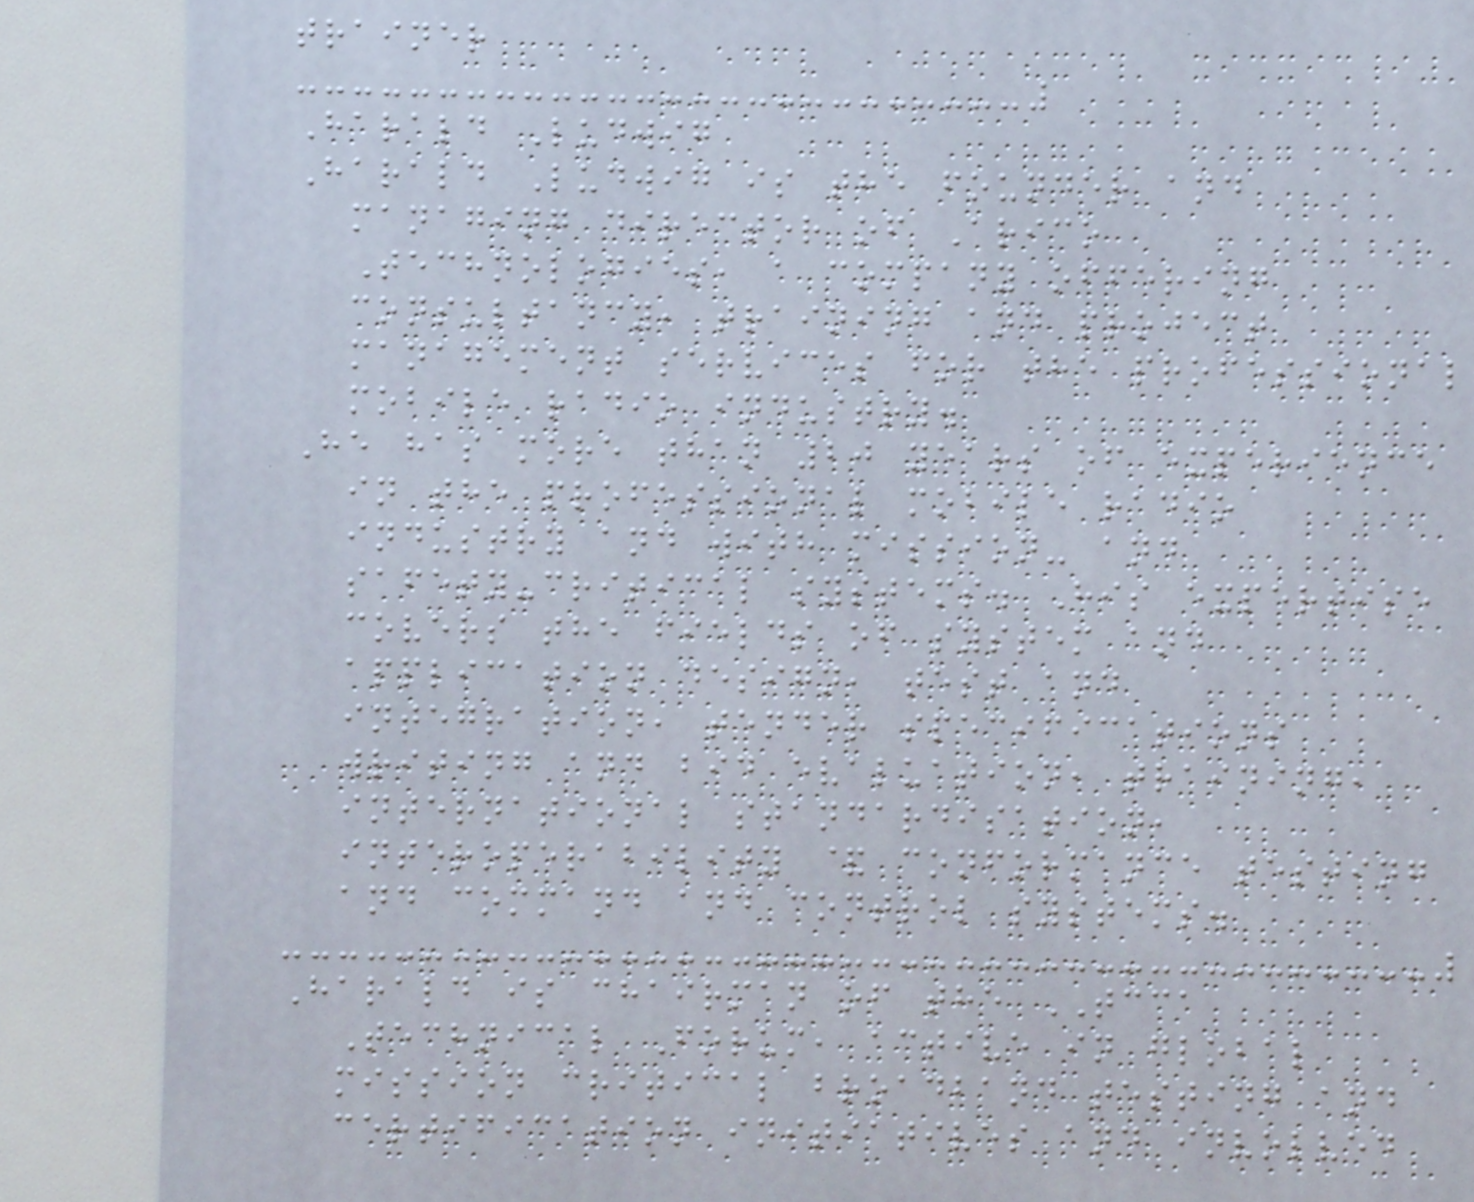trainer
Harald Ludwig
Harald Ludwig is the founder and
managing director of Arico
Technologies, a company offering
consultancy, training and project
management services for the professional
mobile radio industry.
He has more than 20 years of experience
in the professional mobile radio
industry and with mission- and
safety-critical systems. His expertise
covers the fields of system and
application design, test and
integration, tender specifications
writing and bid evaluation, training,
international standardisation,
interoperability & conformance testing
and command and control systems.
Harald is chairman of the TCCA
Technical Forum, active in global
mission critical broadband testing and
certification initiatives and involved
